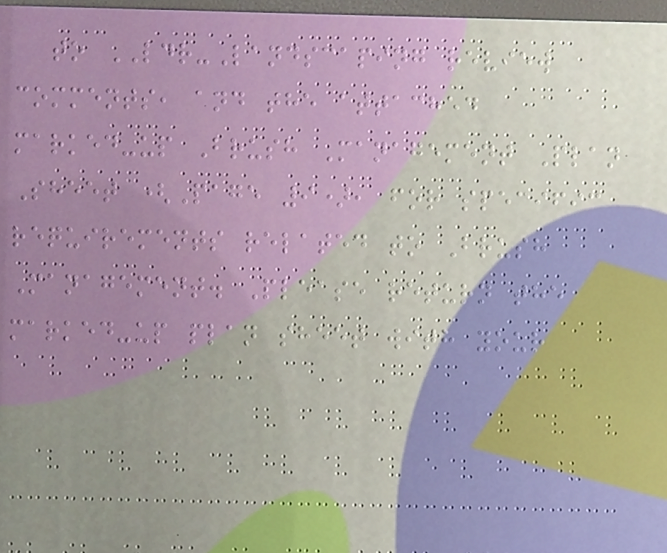to LDR-Landscaping review
comments, and the attached
marked-up Brush Management Plan
Sheet (Page 9), for specific
requirements related to Brush
Management. Please return the
marked-up plan sheet with your
